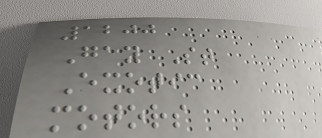1200
Gay St
Exotic
motors
